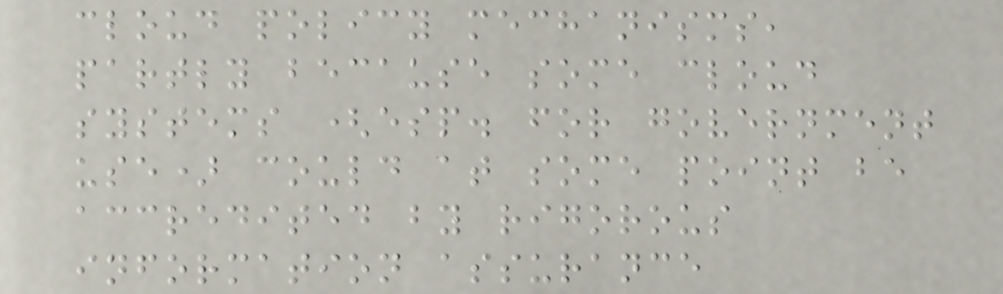cloud policy mechanisms,
partly because some cloud
systems (esp. for government
use) could at some point be
accredited by rigorous
information assurance
